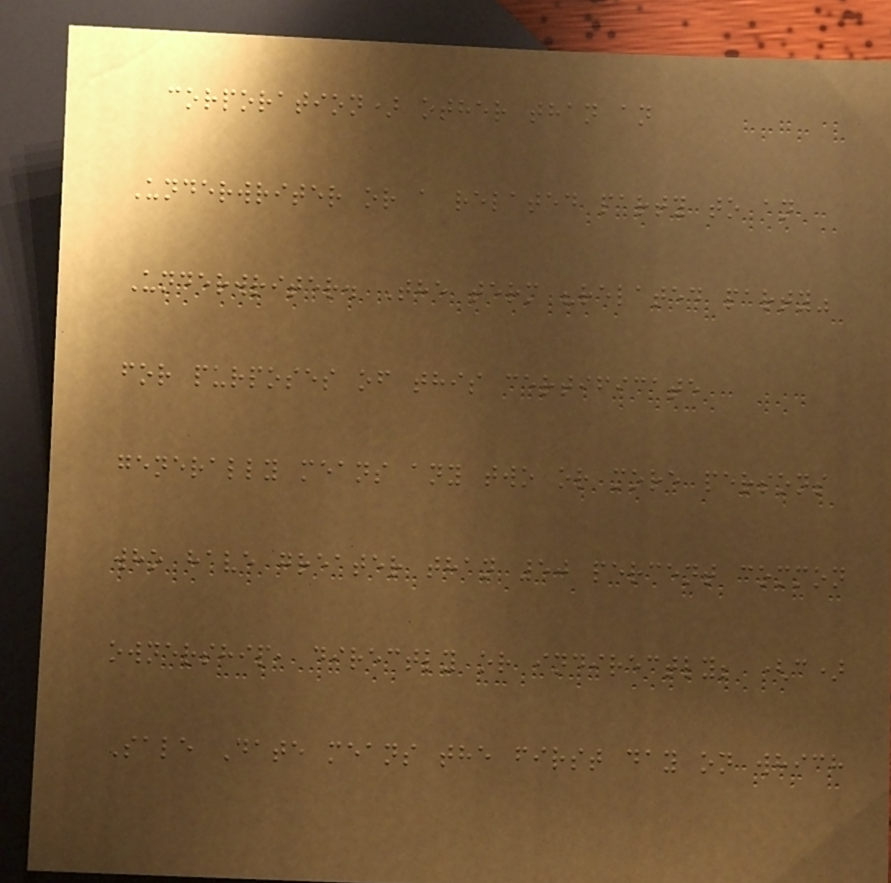corporation) other than an
Underwriter or a related party to an
Underwriter. The term "related party"
for purposes of this certificate
generally means any two or more persons
who have greater than 50 percent common
ownership, directly or indirectly; (c)
Sale Date means the first day on which
